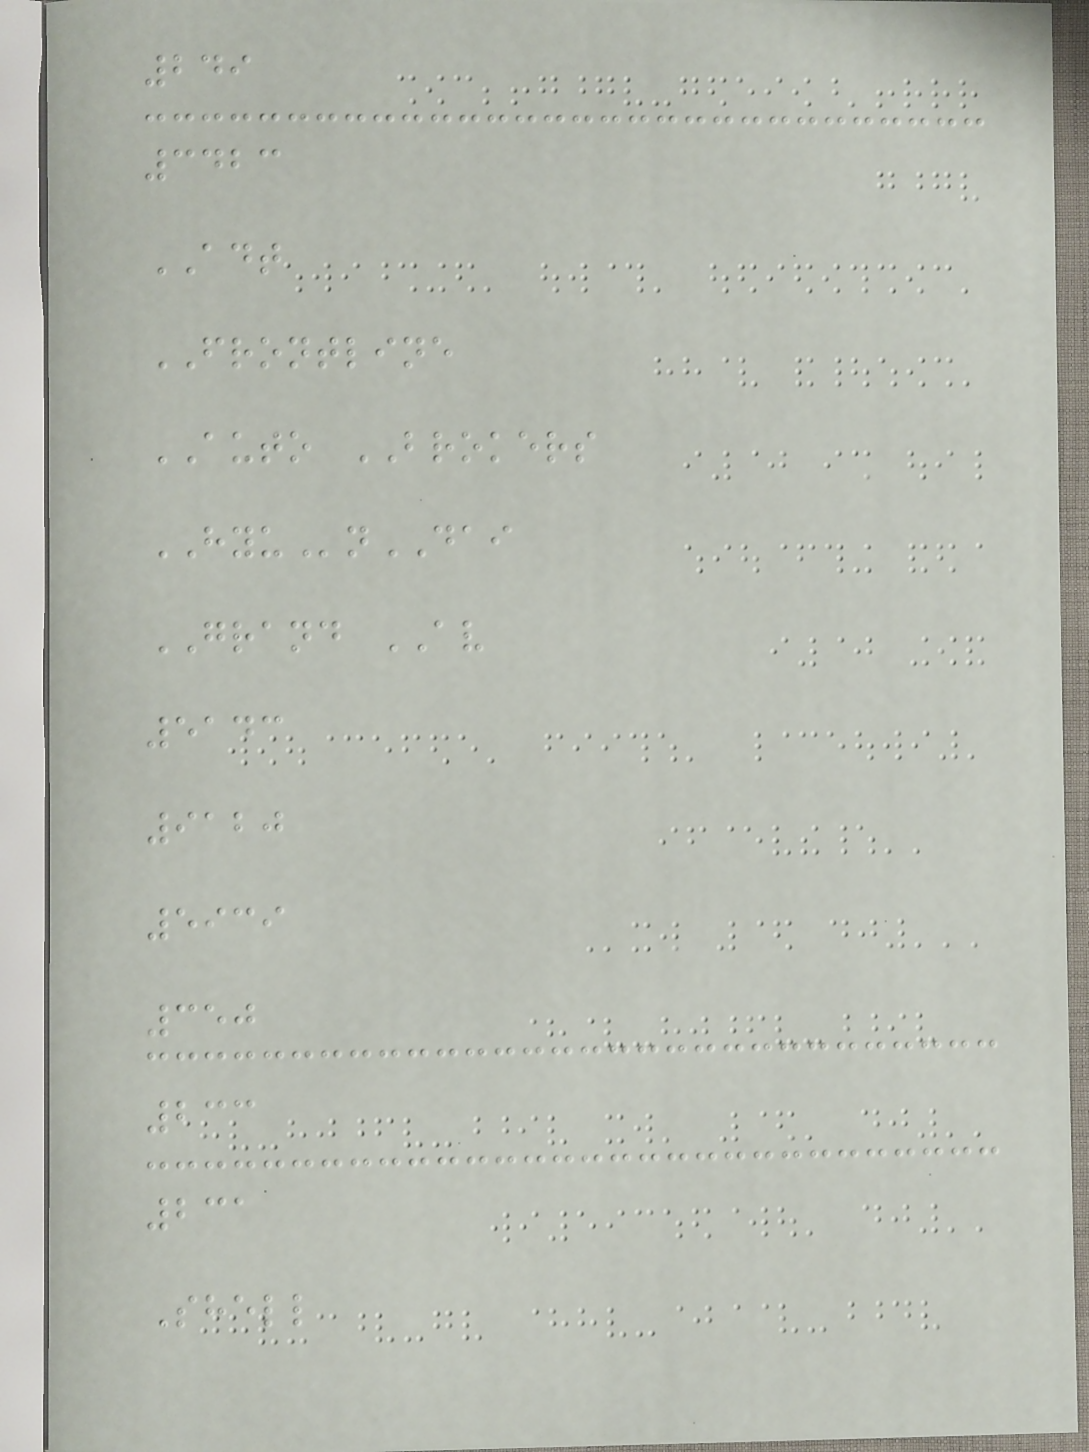249
3423
ADT
FRONTLINE
AUTO BROKERS
HYUnDAI
GRAND AV
5143
9120
5939
350
233
231
Shell
